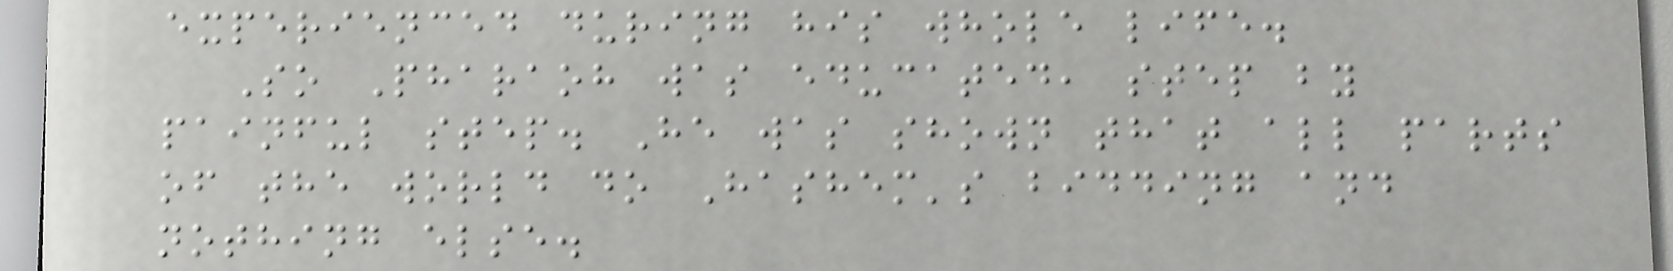experienced during his whole life.
So Pharaoh was educated, step by
painful step. He was shown that all parts
of the world do Hashem's bidding and
nothing else.
